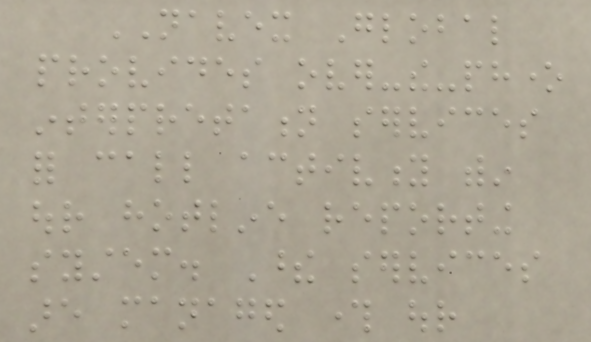NAVEX Global
provides over-the-phone
interpretation services
for call activity within
our hotline reporting
system. These services
are managed through our
